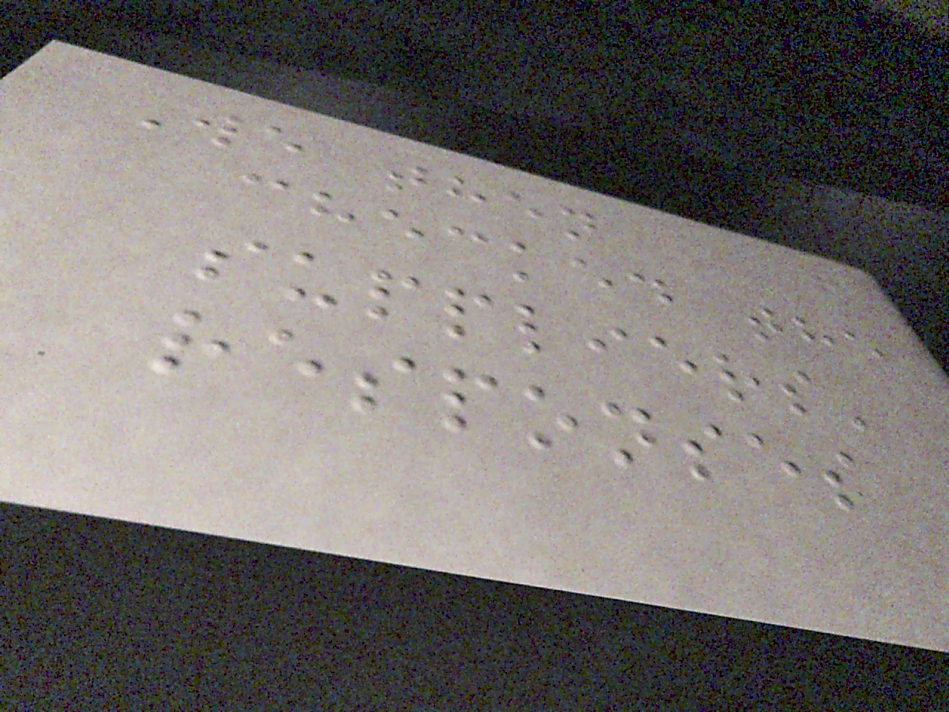We then
checked the
suppliers'
responses
